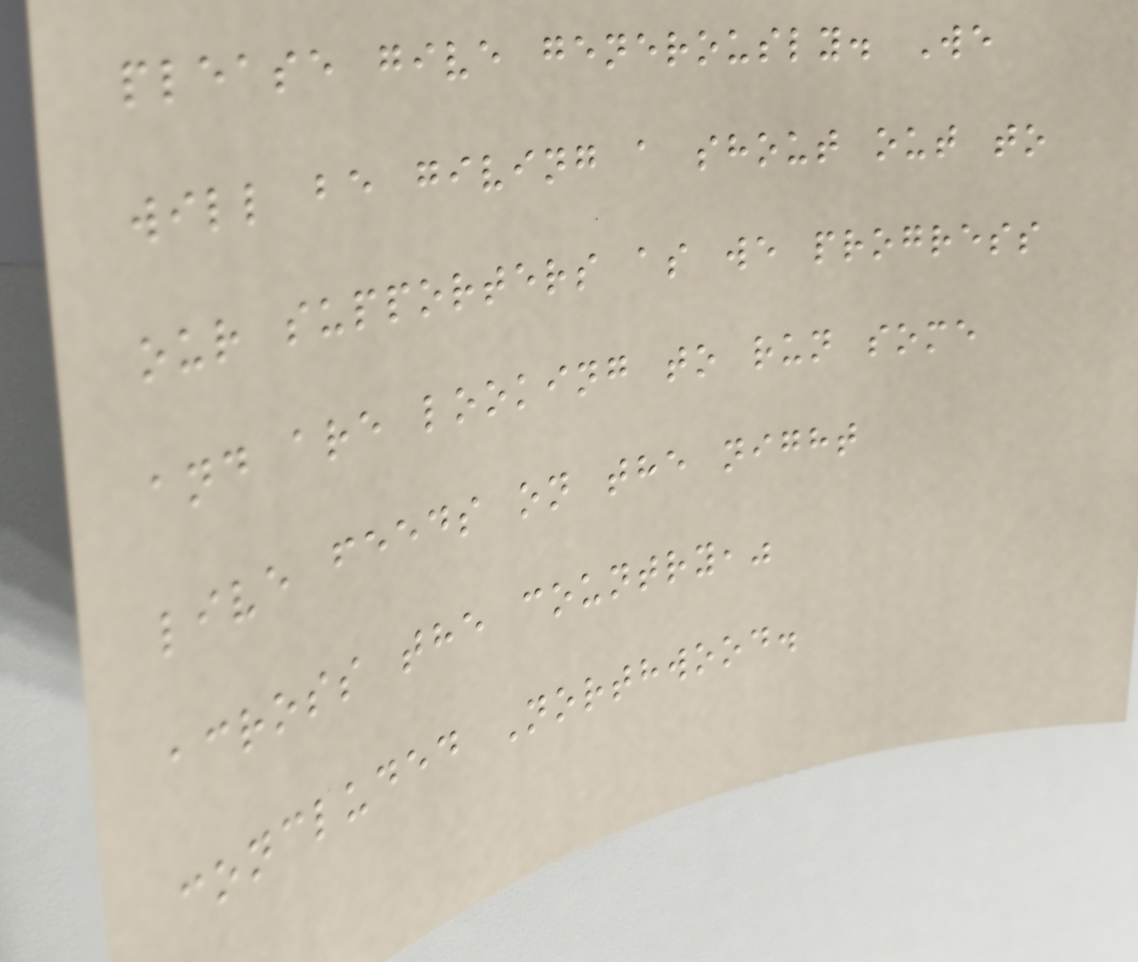please give generously. We
will be giving a shout out to
our supporters as we progress
and are looking to run some
live feeds on the night
across the country,"
concluded Northwood.
